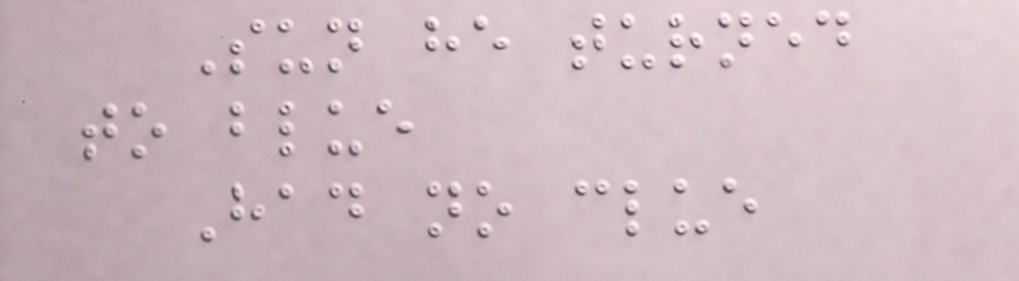Sun he turned
to blue
Had no clue
